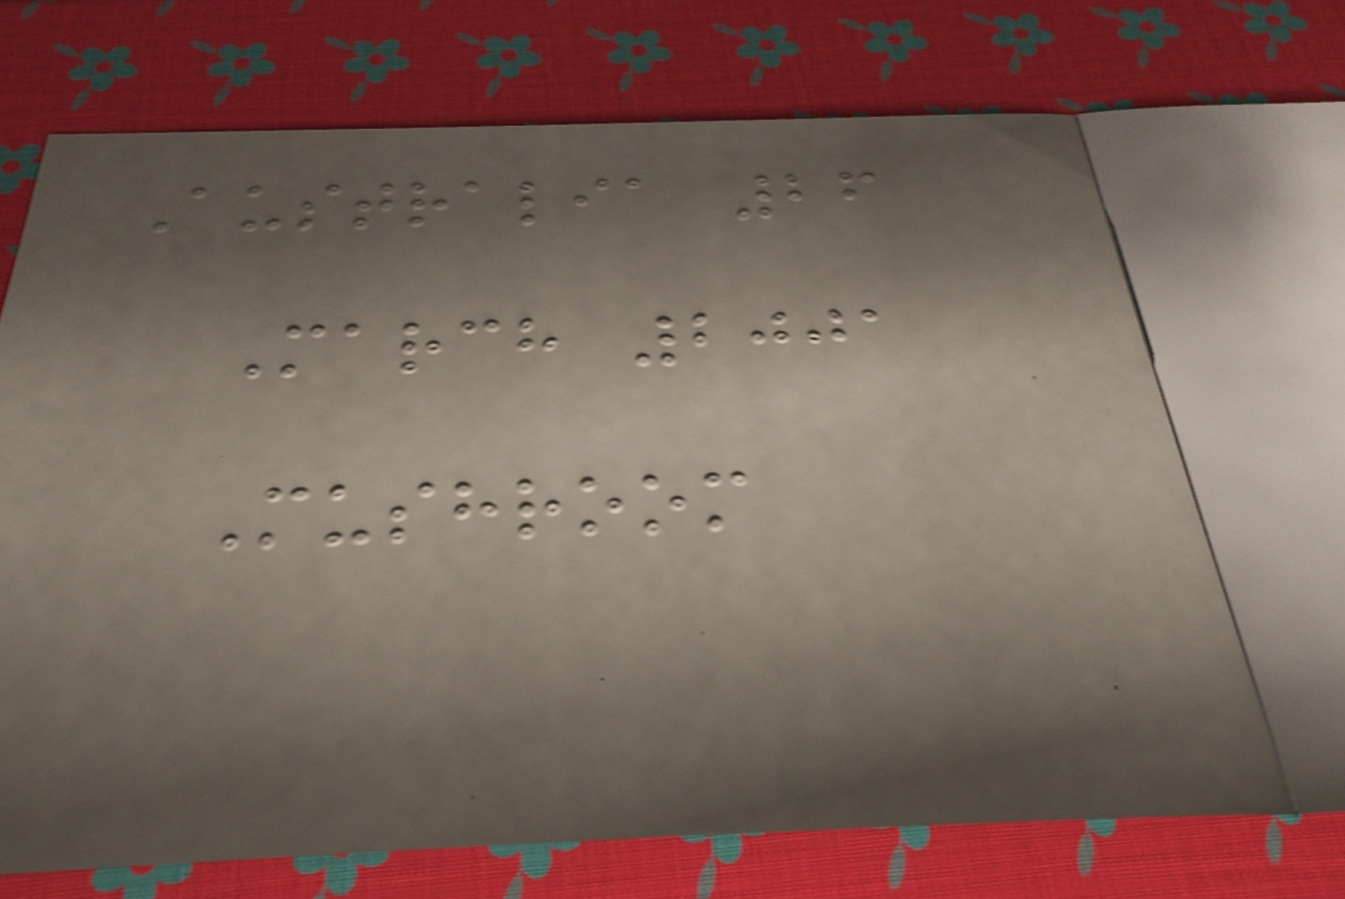Australia 26
March 2001
Mushroom
